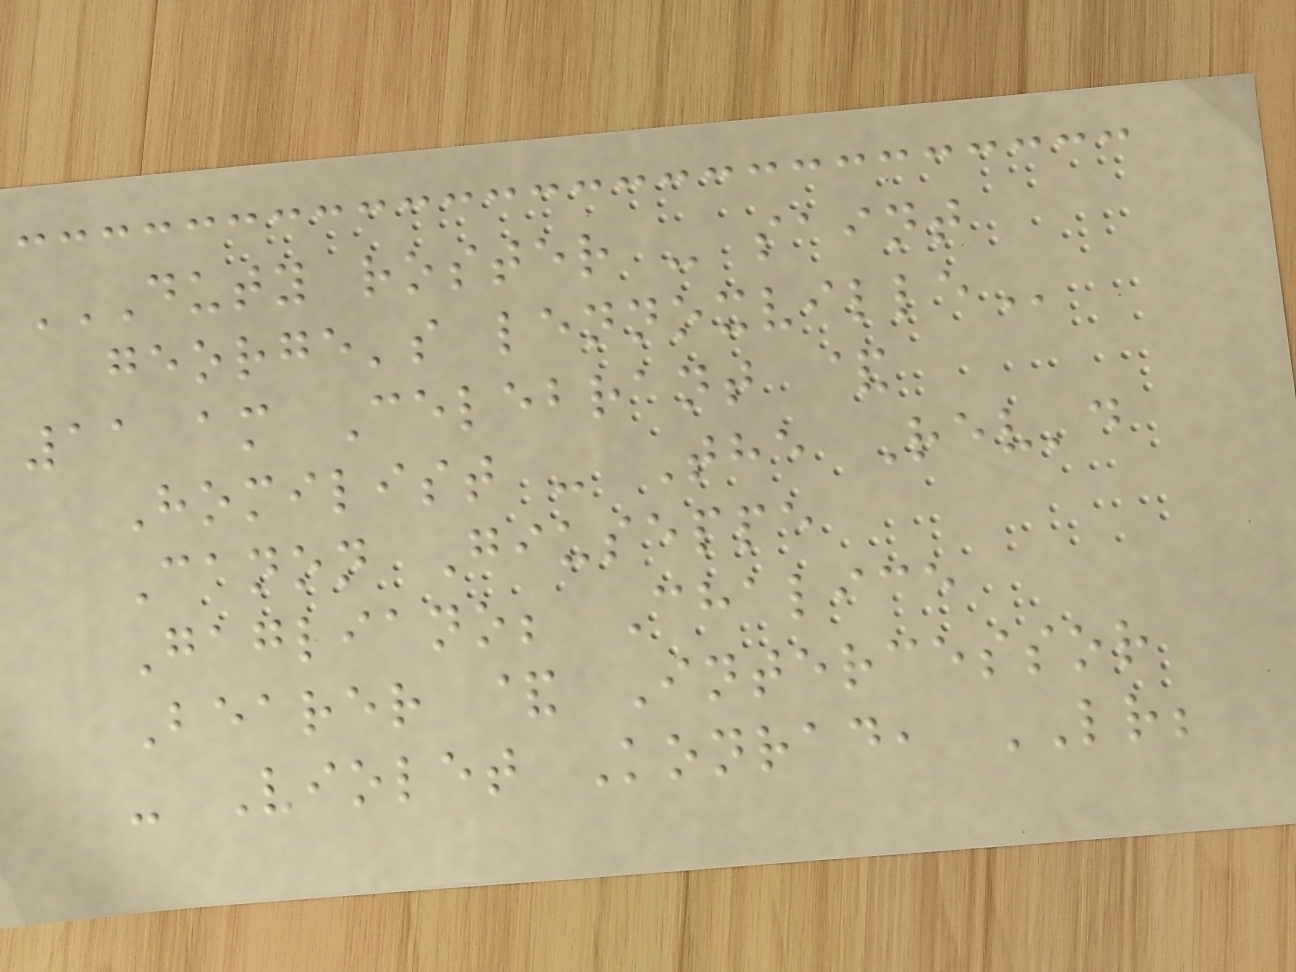DUTY ROSTER - SAINT
GEORGE'S LENNOXVILLE
11 am Celebrant &
Homilist - The Rev'd
Canon Giuseppe
Gagliano; Chalice
Bearer & Intercessor
- Violet Konrad, LR;
